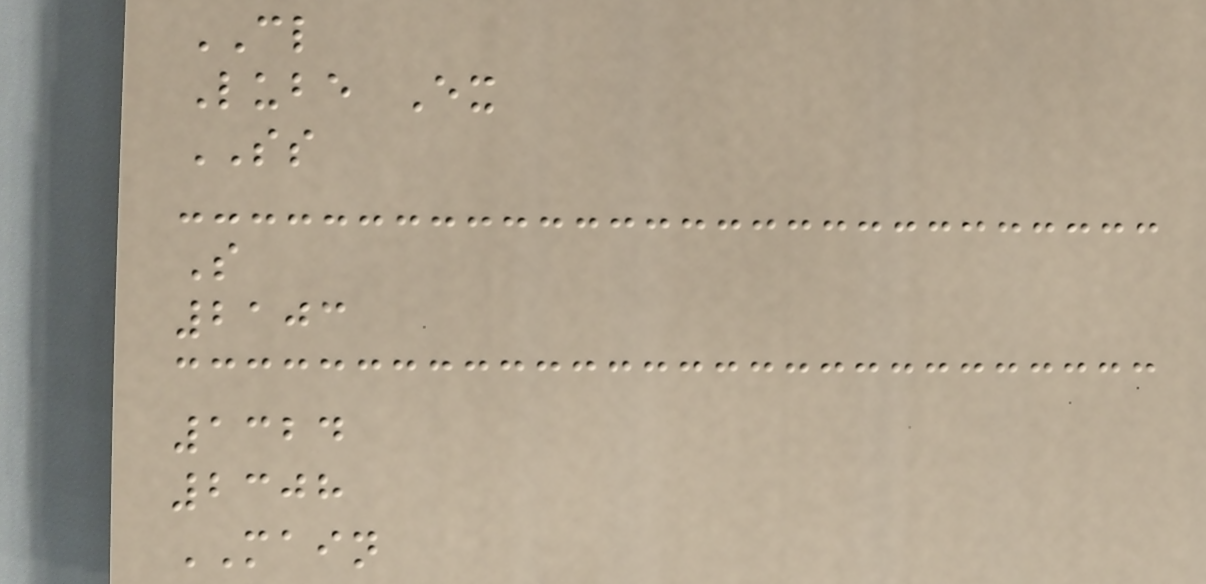CL
Lube Ex
SS
S
2103
1324
2308
MAIN
